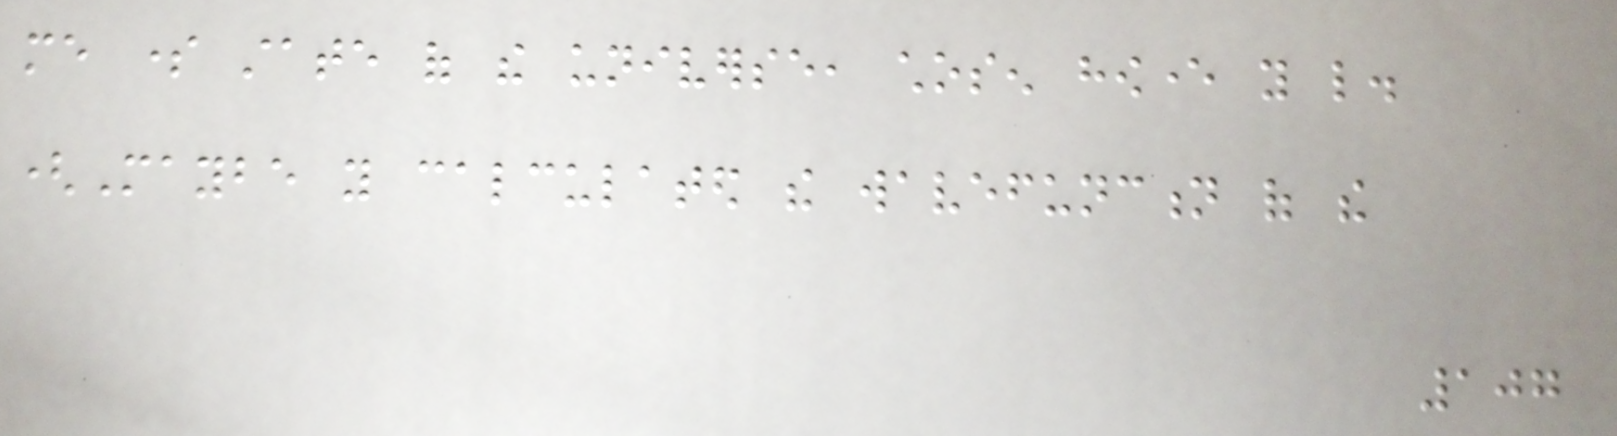me some state of the universe, chosen however you like.
(Maybe you calculated the wavefunction of the
107
